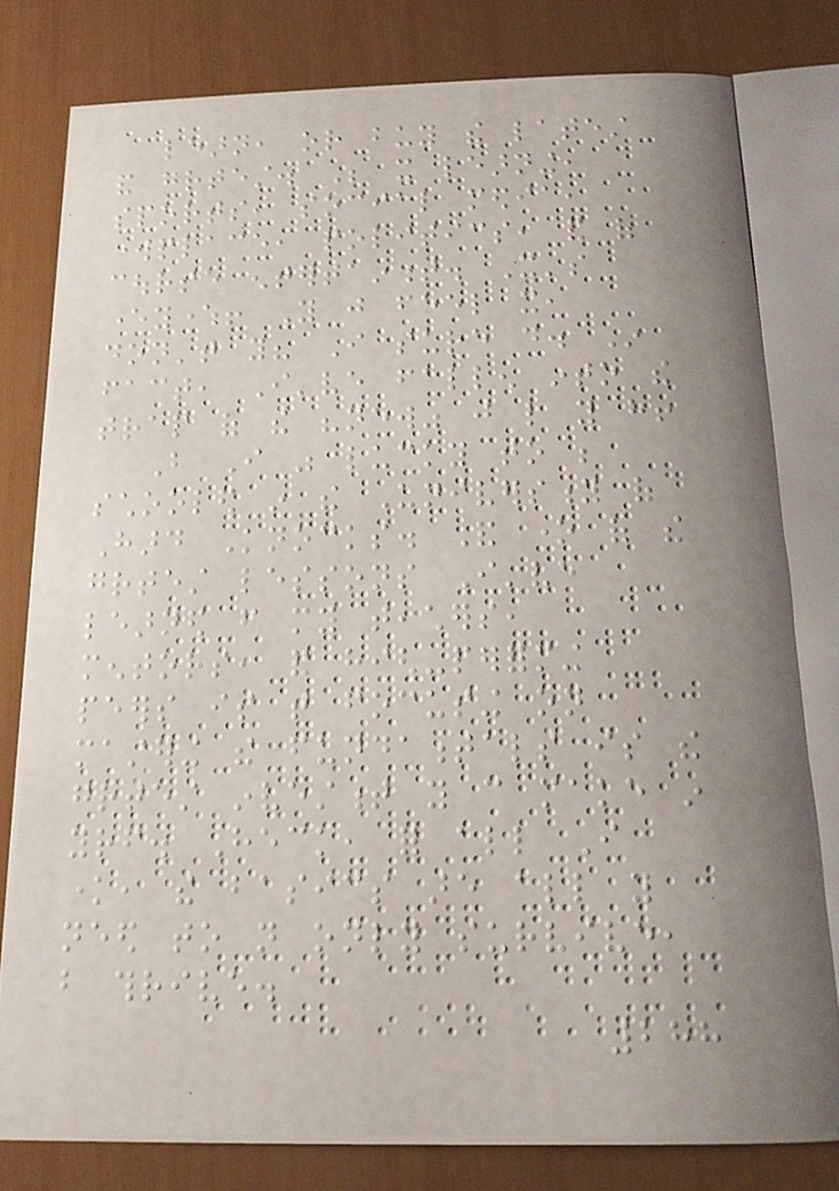learn, or buy the latest
and greatest. Be it learning,
sports, social media,
workplace, politics, and of
course entertainment. It's
everywhere! You just feel it,
don't you? I sure do. In
fact, I've fallen into the
trap of the "new" just like you have!
But I was lucky to be
schooled in the University of
Hard Knocks. And one of the
greatest lessons I've
learned from my teachers,
mentors, and high-performing
peers is that focusing on
mastering the fundamentals is the
greatest investment you can make in
yourself. Heck, for all I
know, the basics are all you
need to not only survive,
but thrive.
288
